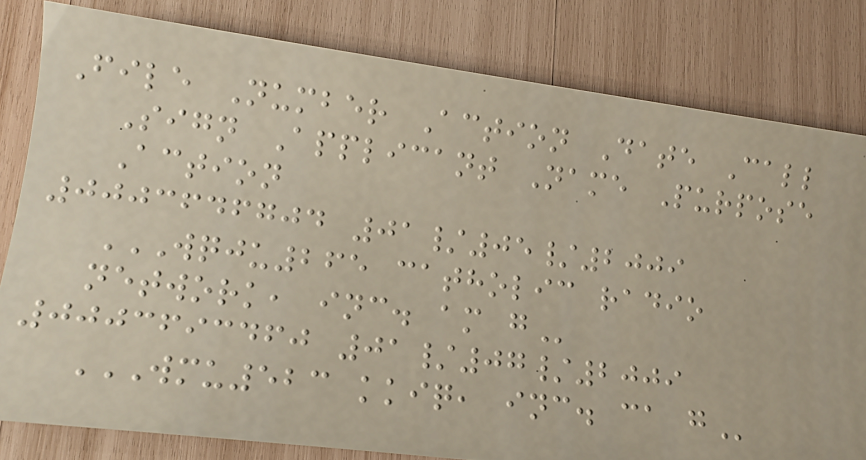File Number Action Date Call
Sign Applicant Name Purpose
Action
0003646704 01/05/2009
WQJU265 CATHOLIC RADIO
NETWORK, INC. AM G
0003693460 01/07/2009
WMU523 KKIQ, INC. CA G
